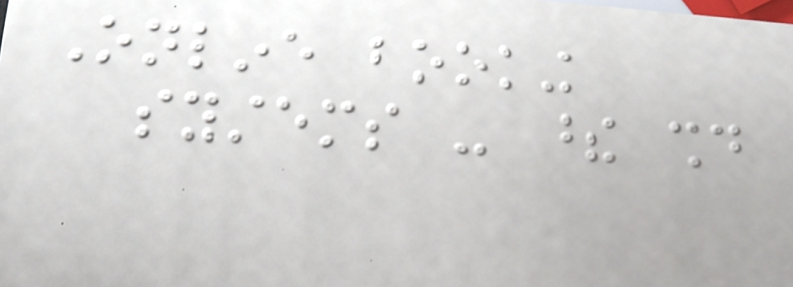Online booking
systems - these should
